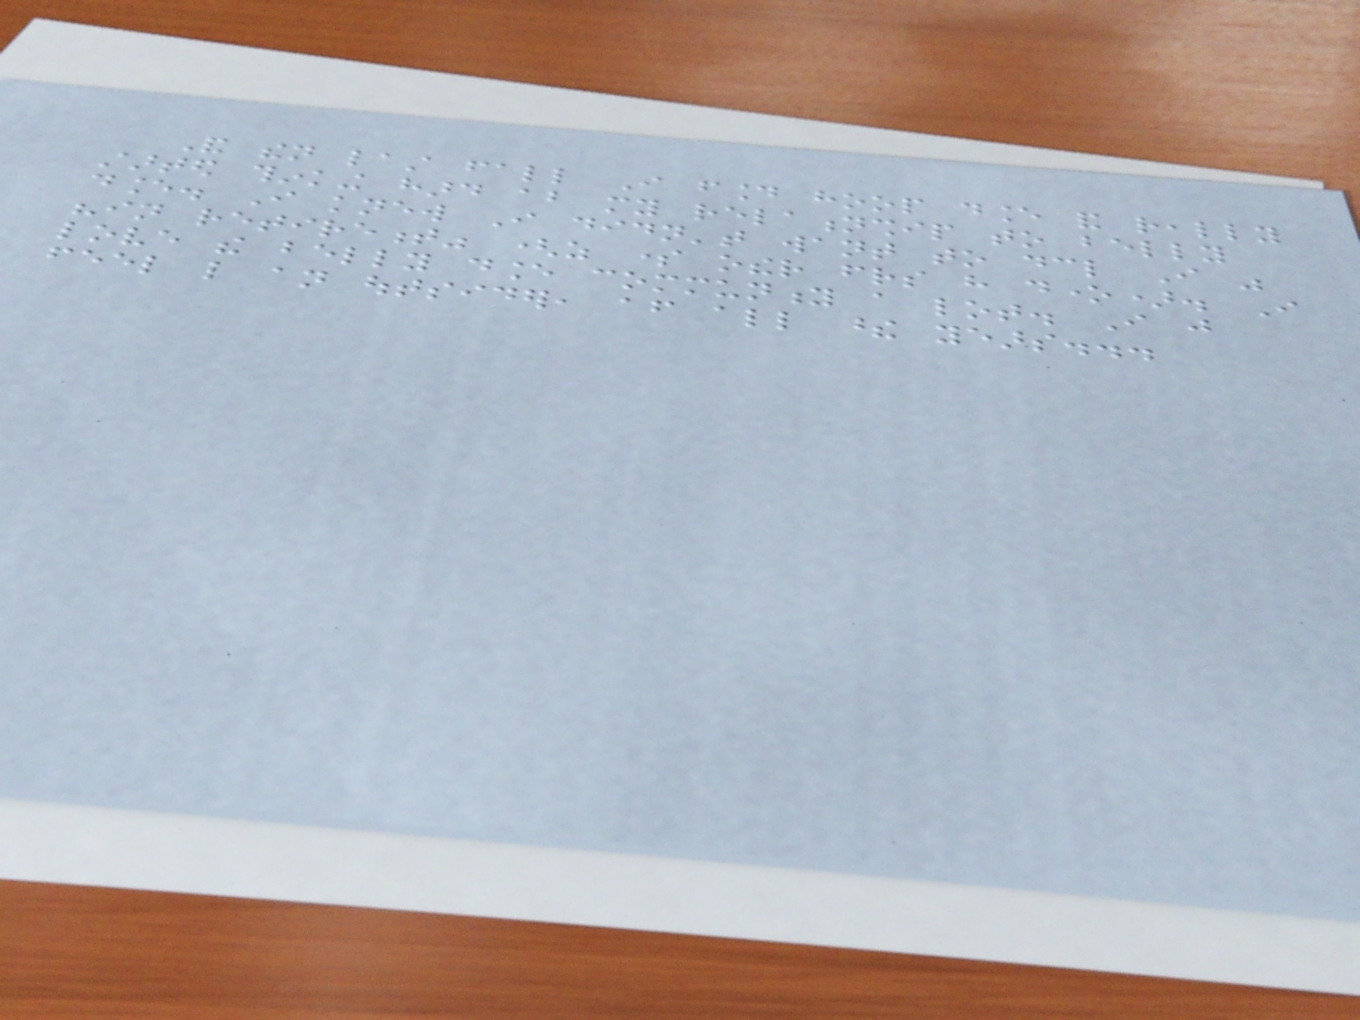And then last fall I found hoop dance and really
started thinking hard about my relationship to belly
dance. I knew I didn't want to declare I was
"in retirement" (as some other friends have done). I
love the belly dance community a lot. I just
feel like an outsider, after all these years...
